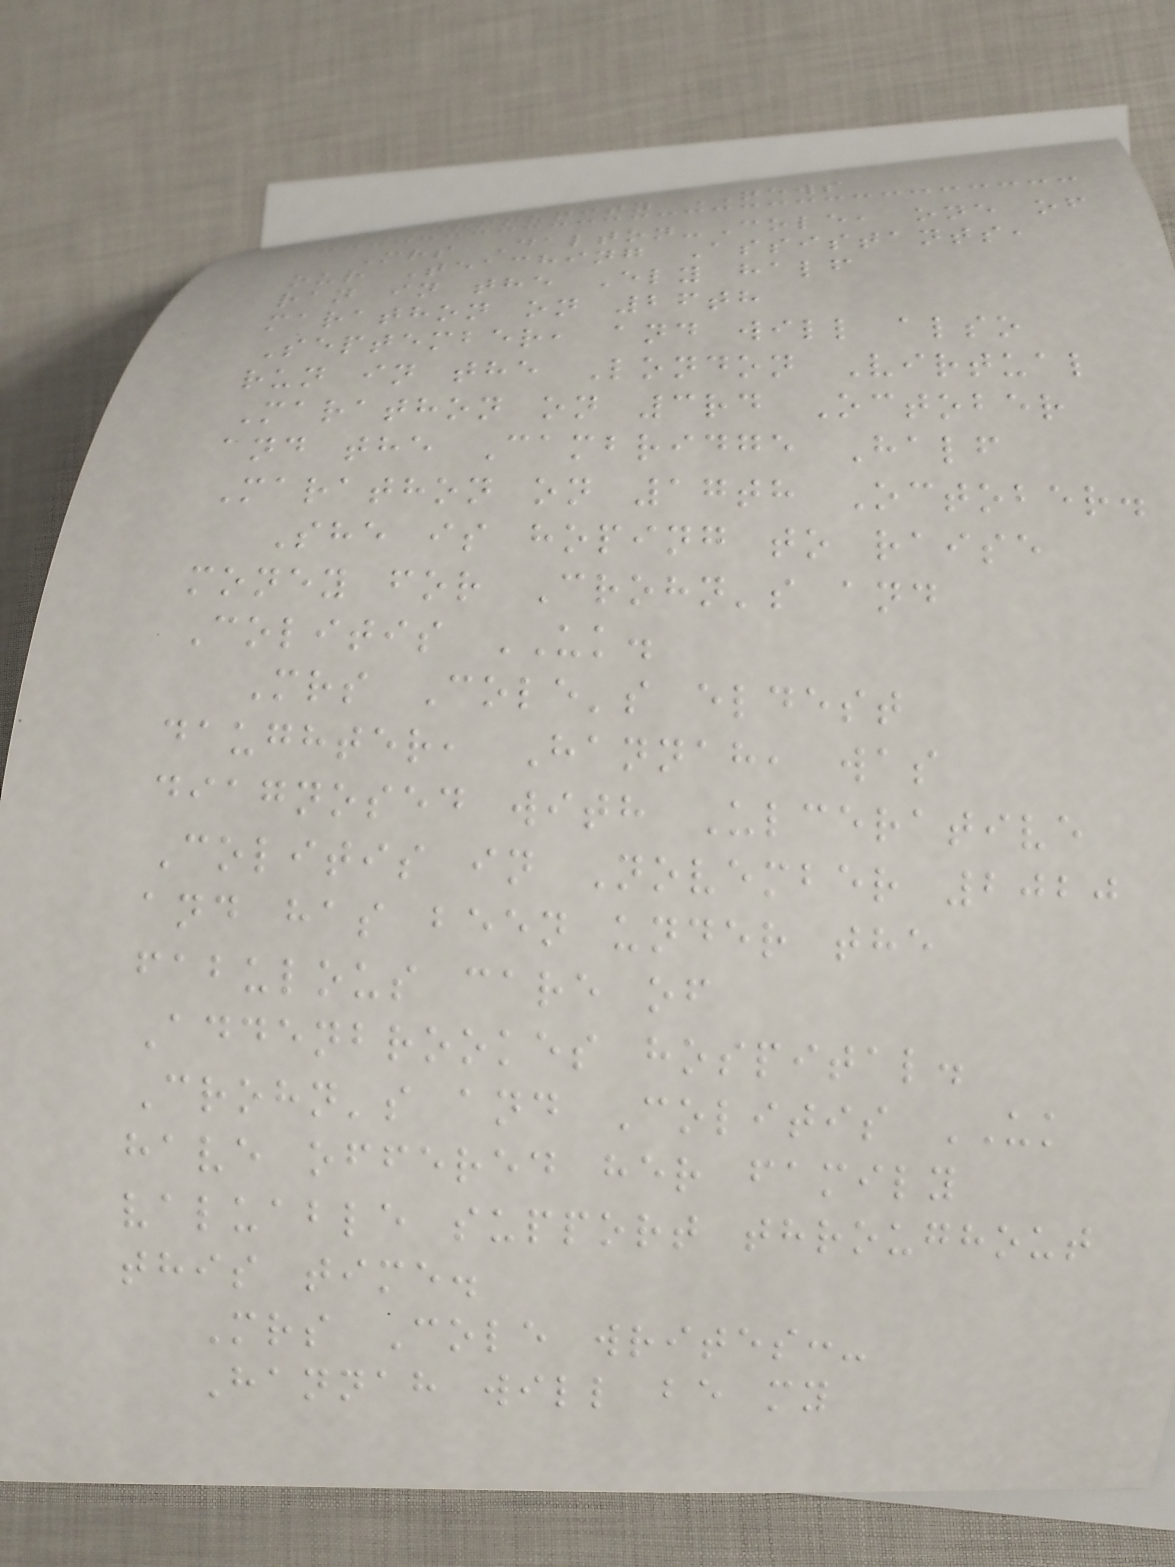COMMUNITY NEWS
Mrs Dalton-Cole, one of
our Teaching Assistants,
ran in the Ely half
marathon on 26th
September, and will also
run in the London Virtual
Marathon on 3rd October
and the Cambridge Half
Marathon on 17th October.
She is hoping to raise
money for Crohn's and
Colitis UK.
Mrs Cole's eldest
daughter, Hannah, was
diagnosed with Ulcerative
Colitis in November 2020
and has been under the
fabulous care of
Addenbrookes hospital.
Crohn's and Colitis UK
have offered her family
valuable support throughout
this time.
Mrs Cole writes:-
Hannah will be my
